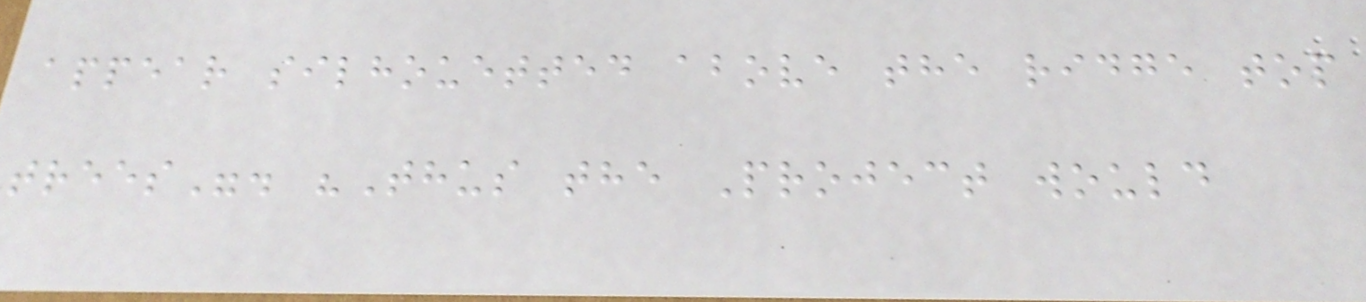appear silhouetted above the ridge top
trees". "Thus the Project would
